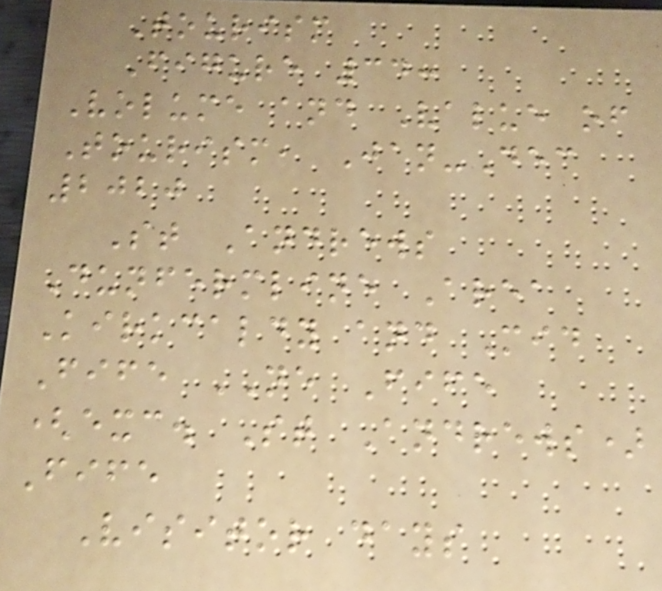Tourism
Figure 34:
Volume and Value of
Tourism, Jan-Dec
2020
St Andrews
Dunfermline Area
Kirkcaldy and Mid
Fife NE Fife
(exc. St Andrews)
Fife
Visitor days
